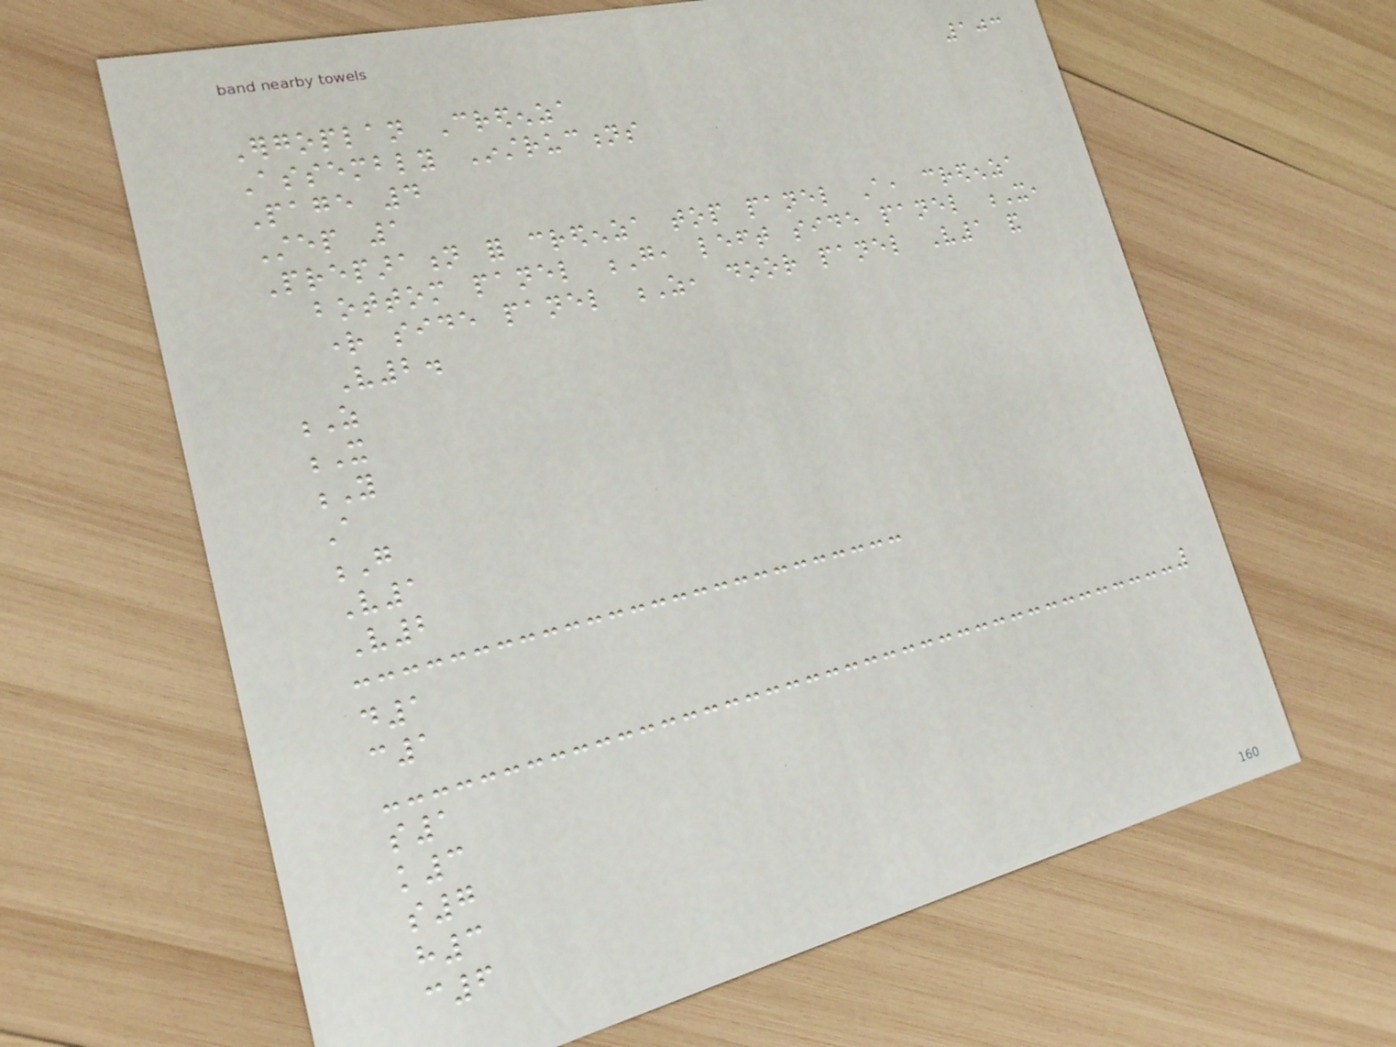103
Ergoplan Credenza
Assembly Instructions
Page 4
Step 1
Preparation for credenza top panel A, credenza
bottom panel G, left side panel X,
right side panel Z, door panel V1 and
V2.
Z
X
Y
A
G
V1
V2
d1
c1
s1
k3
s7
h3
c6
